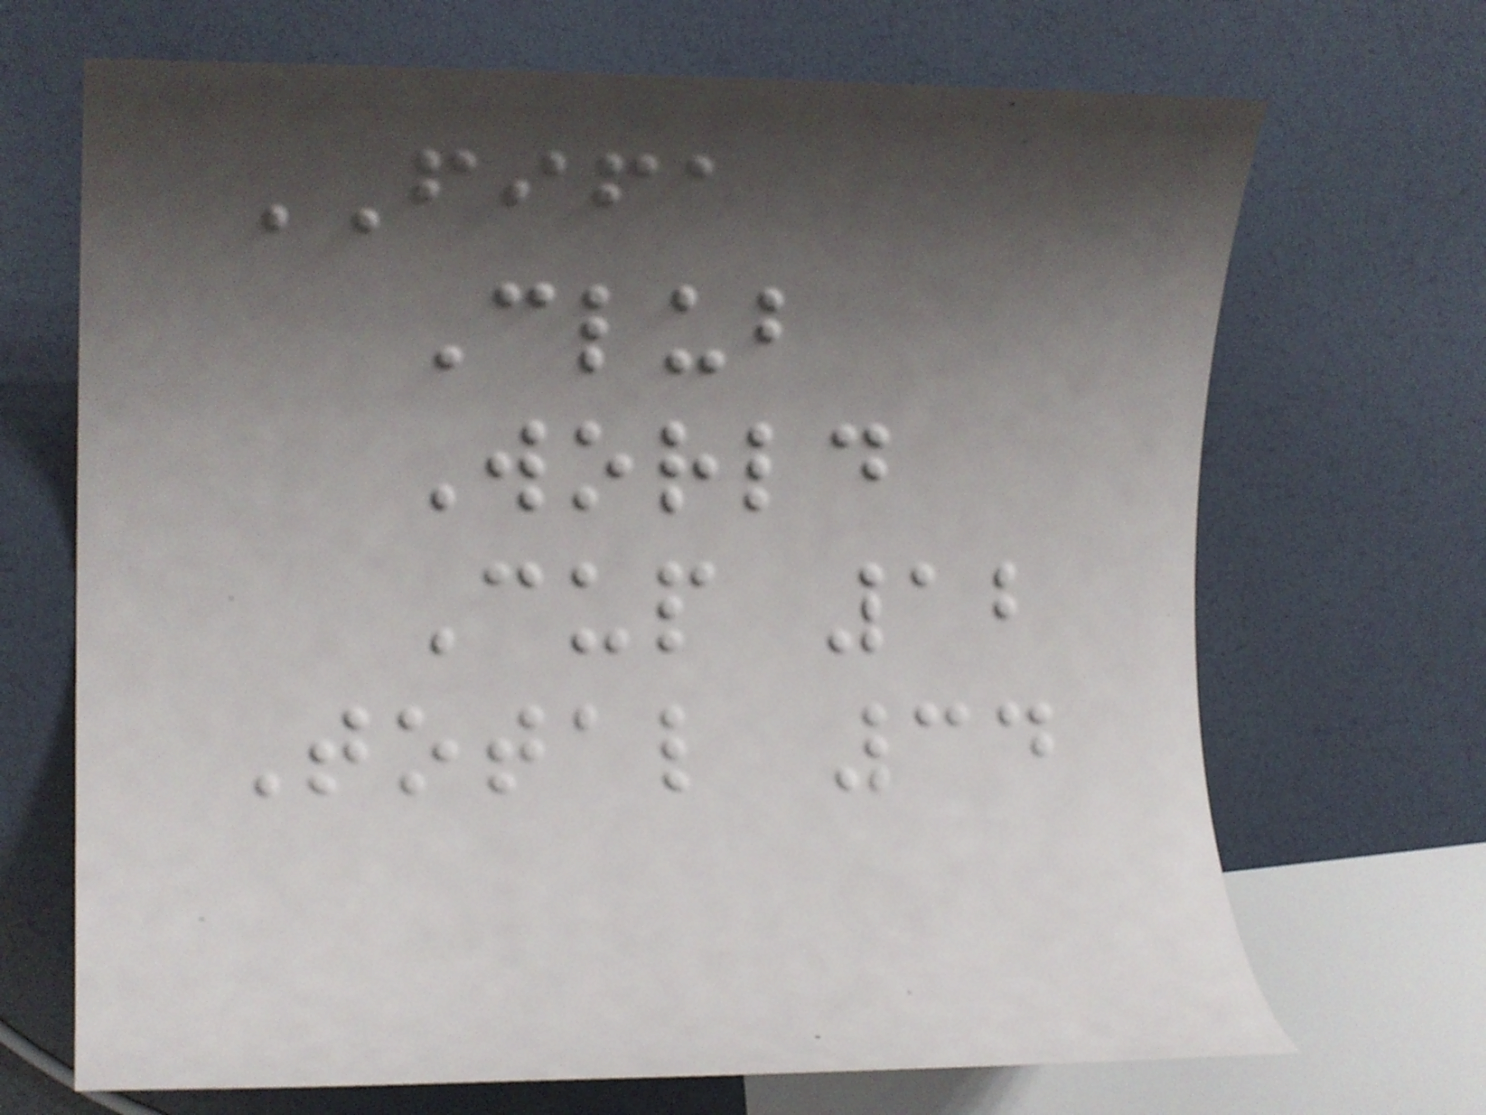FIFA
Club
World
Cup 12
Total 34
